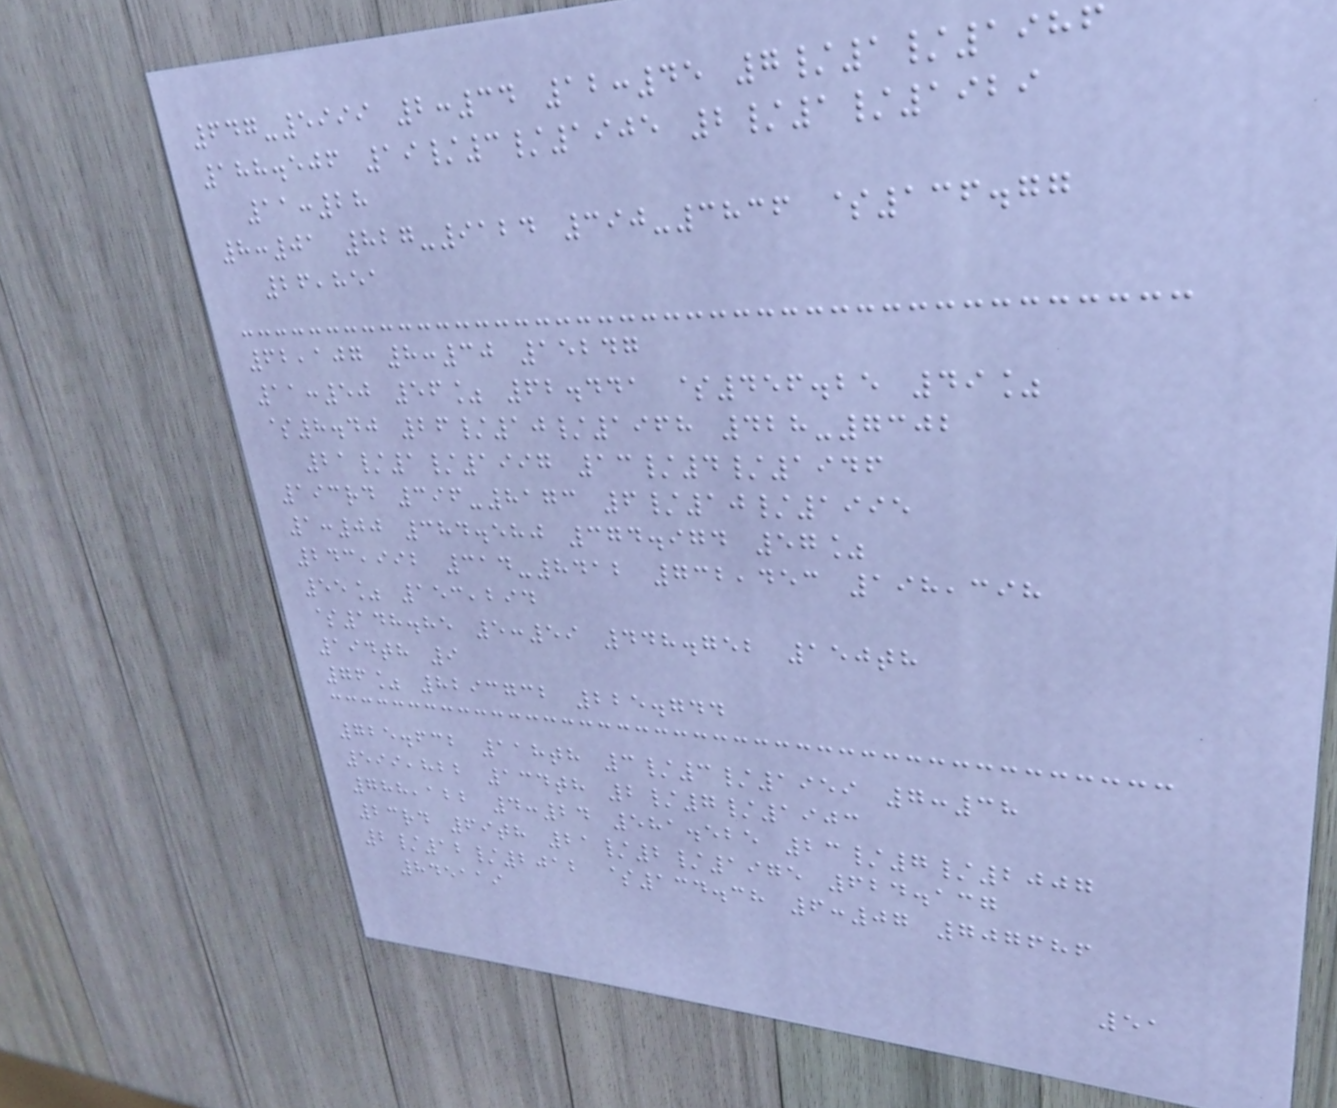647-5999 2:34 12:45 7/1/1986
188.506 19/3/1905 2/1/1929
11:28
8:01 827-9124 390-3836 $136.77
26,851
62,107 8:30 15247
11:50 56% 62.441 $456.25 49%
$8.40 26/10/1968 428-7302
21/1/1997 13/4/1946
193rd 396-8173 6/10/1995
1:00 384.580 374.974 57%
243,992 314-8412 732,453 198,398
55% 153,294
$148.85 5:59 448.752 150th
194th 9
76% 8293732 225.744
725.632 118th 3/3/1959 7:38
599,822 134th 2/7/1903
788,122 4:24 581.525 23/7/2007
23rd 69th 21/2/1975 624.137
2/12/2012 $134.38 6:07 707686
845119
51
